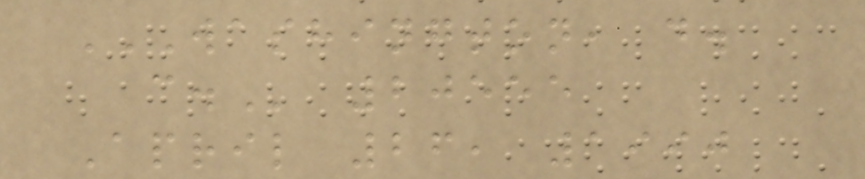WASHINGTON, D.
C. 20555
April 26, 1990
